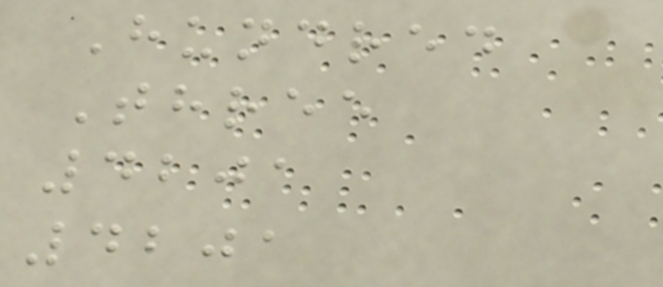Hundred
Three
4201
4201
